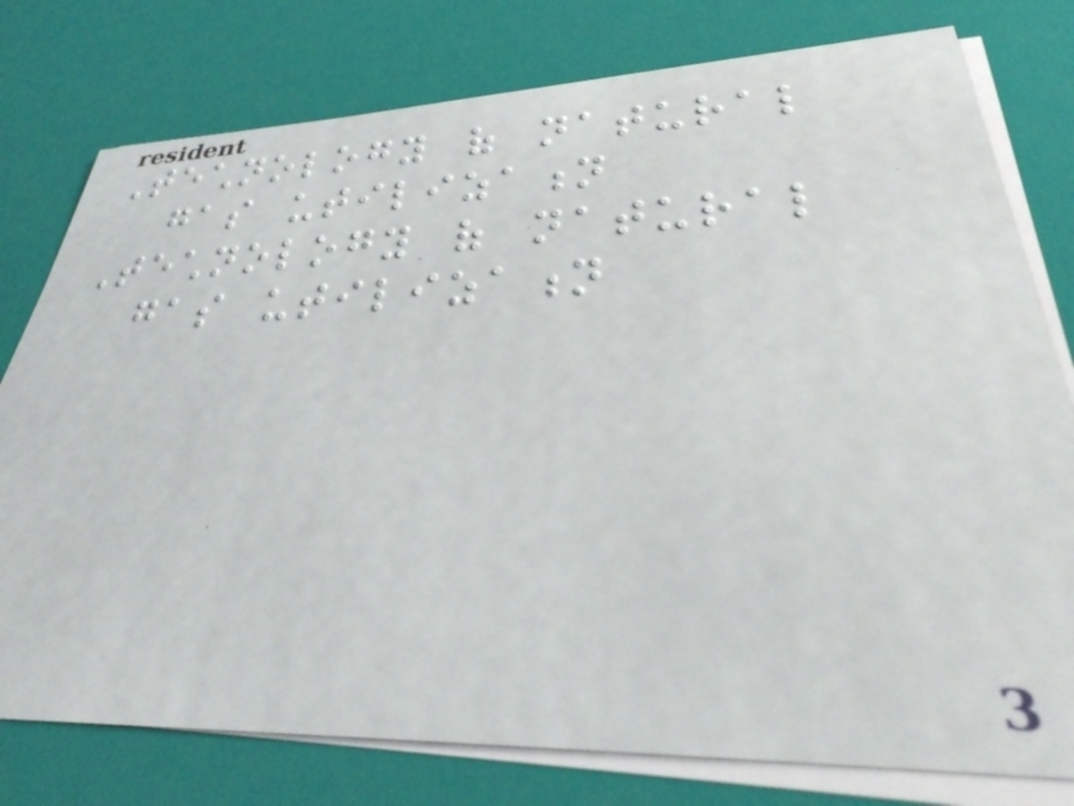Technology of natural
gas utilization
Technology of natural
gas utilization
